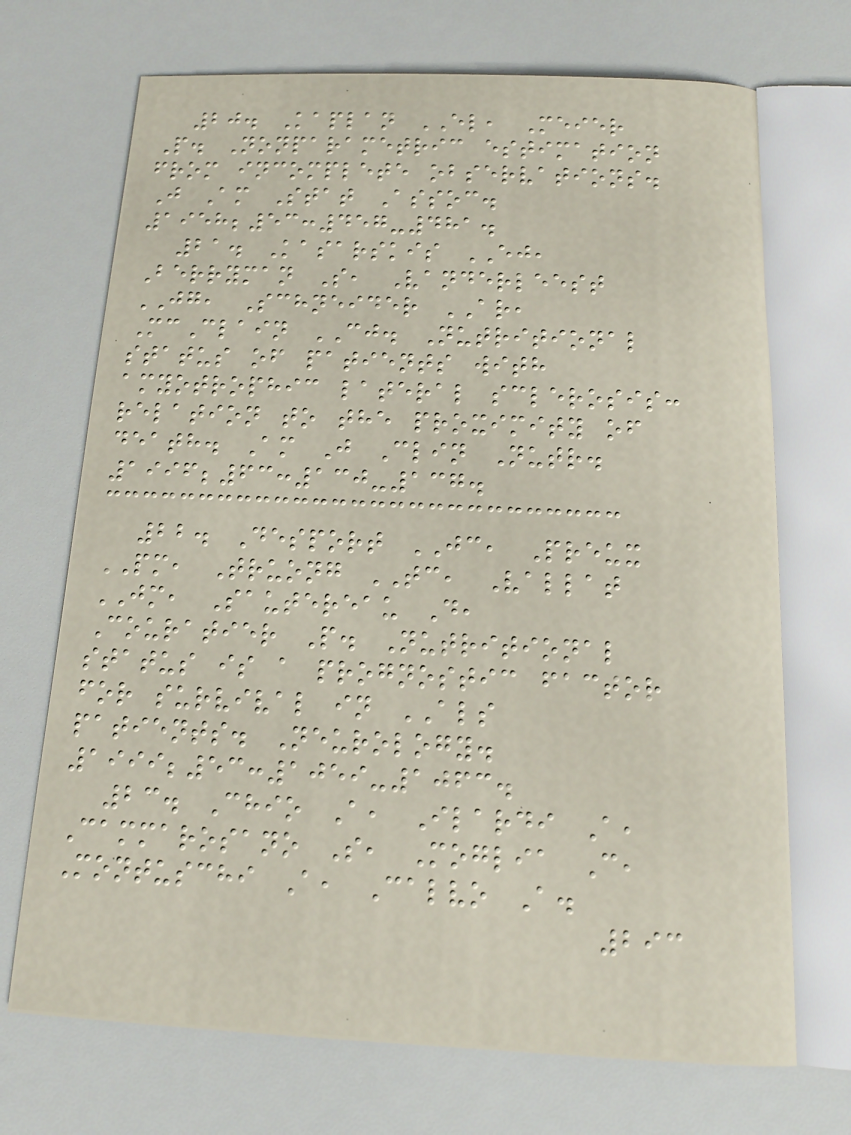20. Kaplan EL, Meier
P. Nonparametric estimation
from incomplete observations.
J Am Stat Assoc.
1958;53:457-481.
21. Kasarskis EJ,
Berryman S, Vanderleest
JG, Schneider AR,
McClain CJ. Nutritional
status of patients with
amyotrophic lateral sclerosis:
relation to the proximity of
death. Am J Clin Nutr.
1996;63:130-137.
22. Desport JC, Preux
PM, Truong TC, Vallat
JM, Sautereau D,
Couratier P. Nutritional
status is a prognostic factor
for survival in ALS
patients. Neurology.
1999;53:1059-1063.
23. Chio A, Ilardi A,
Cammarosano S, Moglia C,
Montuschi A, Calvo A.
293
